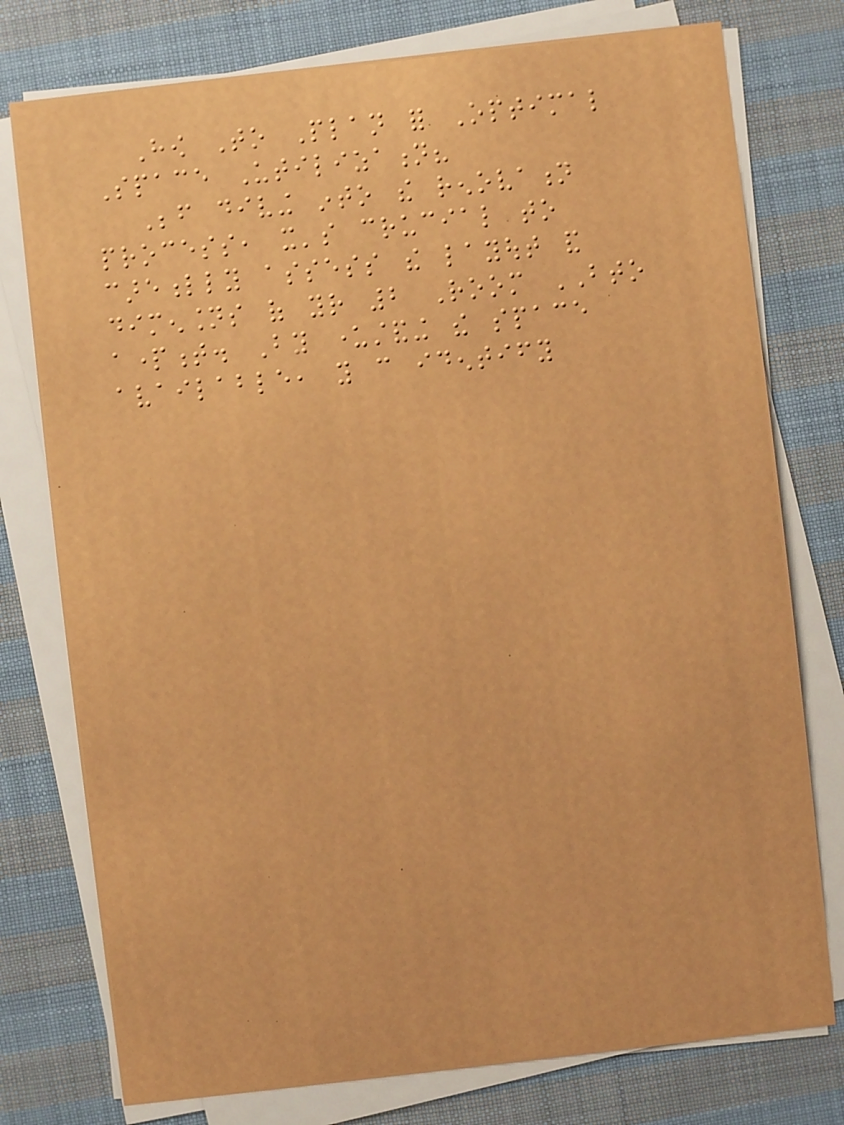How To Plan for Optimal
Space Utilization?
Before diving into the renovation
process, it's crucial to
carefully assess the layout and
dimensions of your 2 Room BTO
apartment. By understanding the space
available, you can identify
